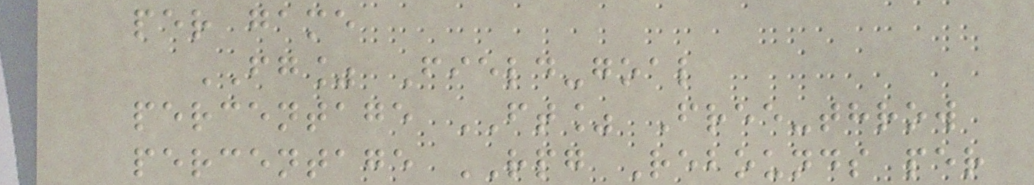per game
FG% Field-goal
percentage FT% Free-throw
percentage RPG Rebounds per
